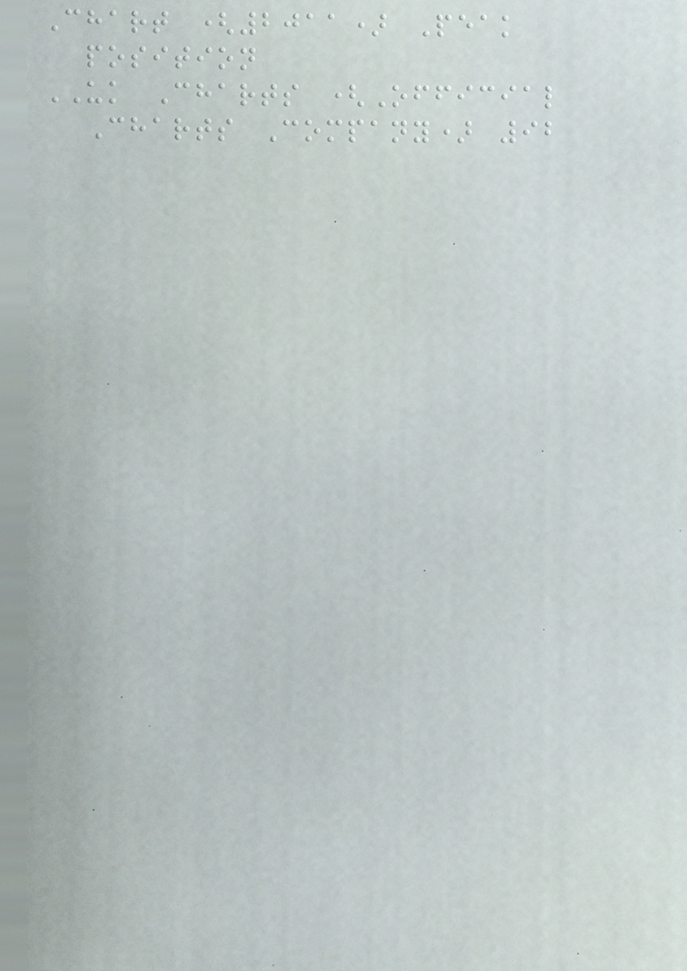Chart (2011) Peak
position
UK Charts (Official
Charts Company) 92
